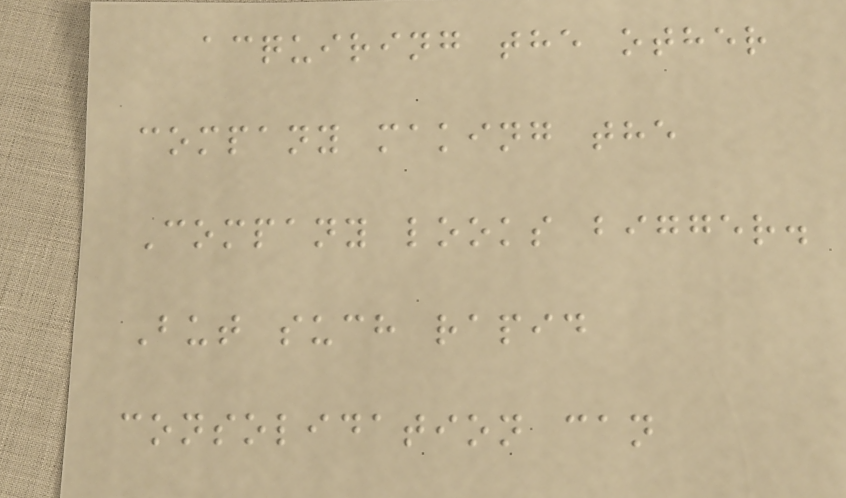acquiring the other
company making the
Company looks bigger.
But such rapid
consolidation can
